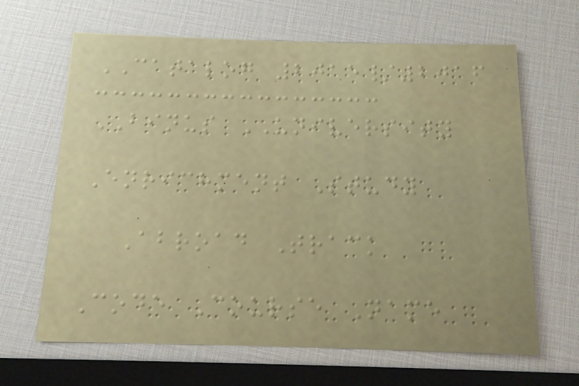CATALOG 2015/2016
BINUS UNIVERSITY
Enrichment Study
Abroad Track
Code Course Name
